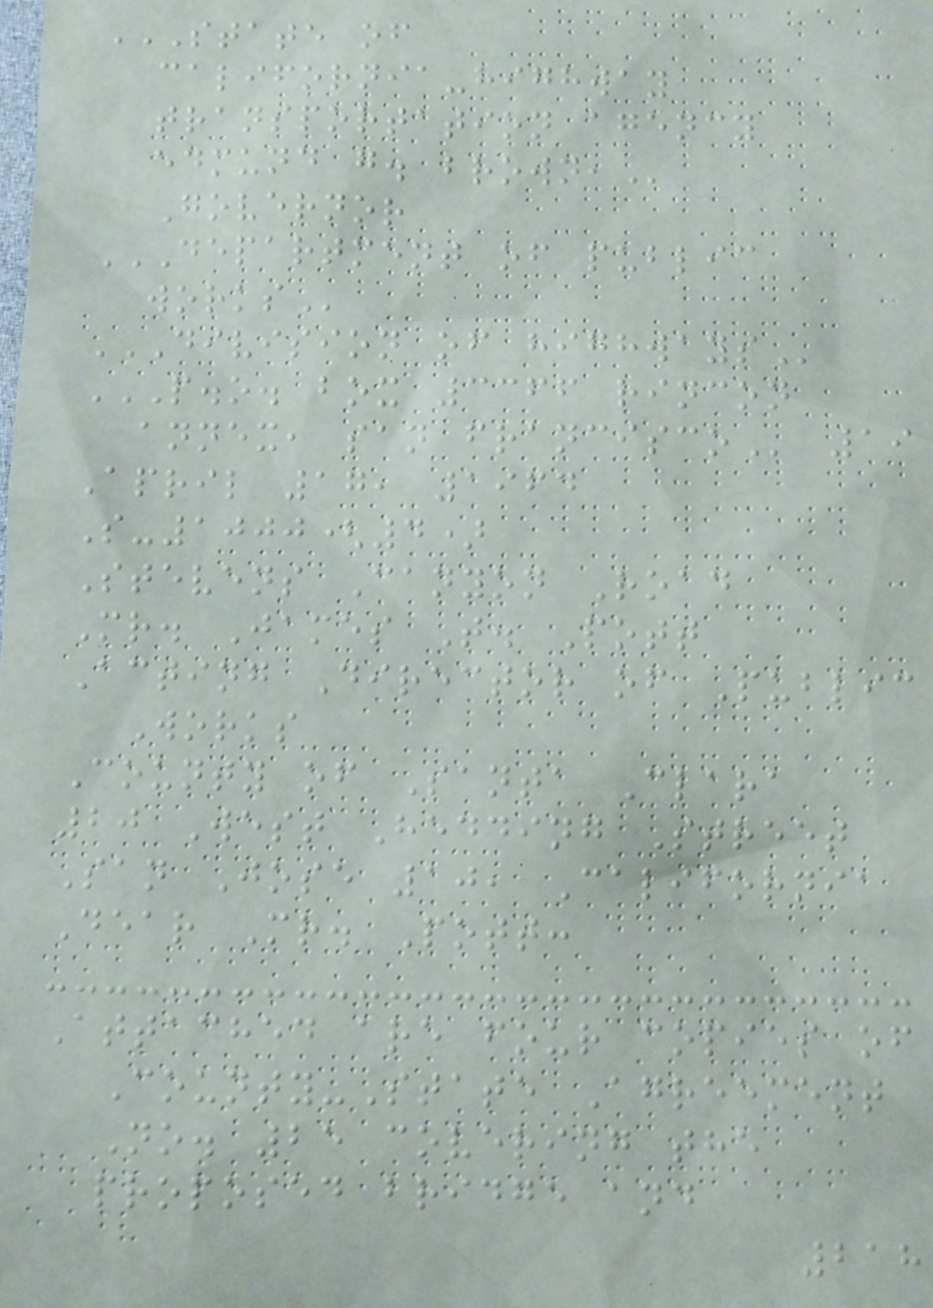STATE OF
CALIFORNIA-HIGHWAY
TRANSPORTATION AGENCY
EDMUND G. BROWN,
Governor
DEPARTMENT OF PUBLIC
WORKS
DIVISION OF HIGHWAYS
P.O. BOX 3366 RINCON
ANNEX, SAN FRANCISCO 19
April 17, 1964
S-1000(4)
Stevens Canyon Road
Mr. James T. Pott
Acting Director of Public
Works
County of Santa Clara
20 West Hedding Street
San Jose 10, California
Dear Mr. Pott:
Attached are four copies of
County-State Agreement
No. 25 covering the
proposed bridge and
218
